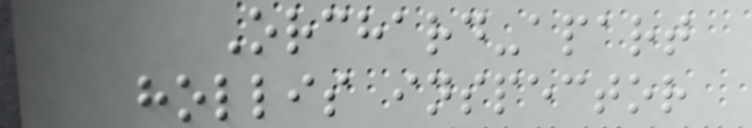Orchard-apart
hollis inspector
